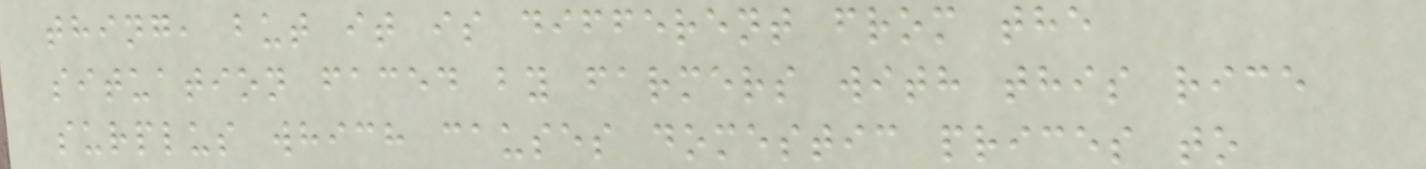thing, but it is different from the
situation faced by farmers with this rice
surplus which causes domestic prices to
